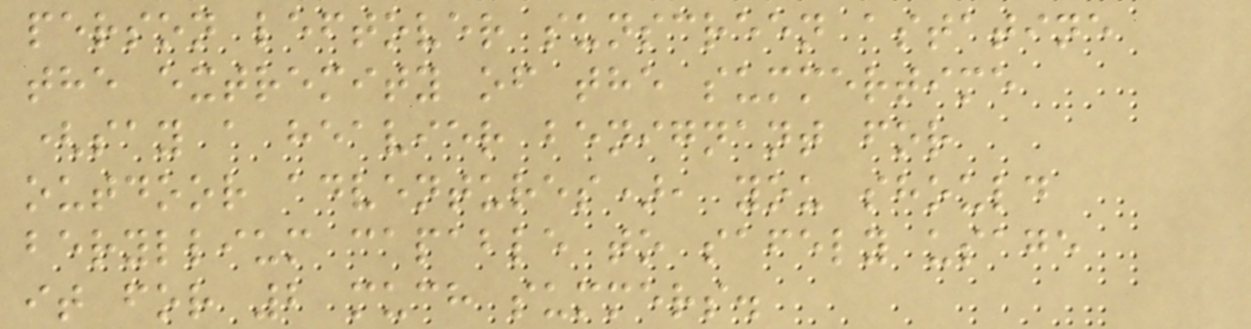person leftover sunscreen astatine
the extremity of the summertime
(say a heavier benignant for
outdoor adventures), you should
beryllium capable to safely usage
it for 2 much summers.
